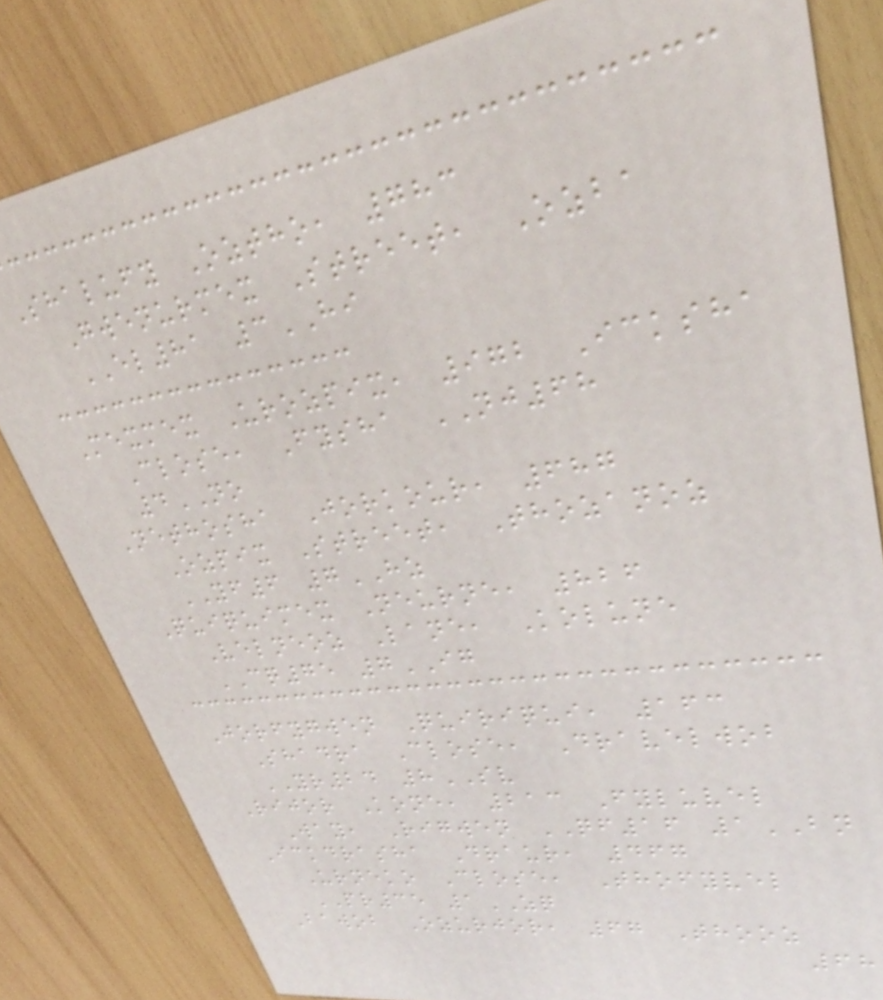Shalufy Oztho, 783
Gwenurmex Street, Ozba
EL81 3HI
Mexmex Urozpix, 972 Icksha
Close, Fysha NJ68
4NO
Nethosha Jorkour, 687
Ozpix Street, Thozanoz
YF6 7HZ
Quiquimex Neurne, 826
Velneoz Lane, Kolune
CQ75 7IG
Jorfygwen Quiriqui, 163
Shadra Close, Dravelwob
YR24 8SV
Rijor Kone, 213 Fyluvel
Way, Rigwen QF16 1BN
Ickdrasha Draur, 467
Urneko Close, Thofyvel
PR35 1ZQ
Bawob Ozurjor, 67 Thooz
68
